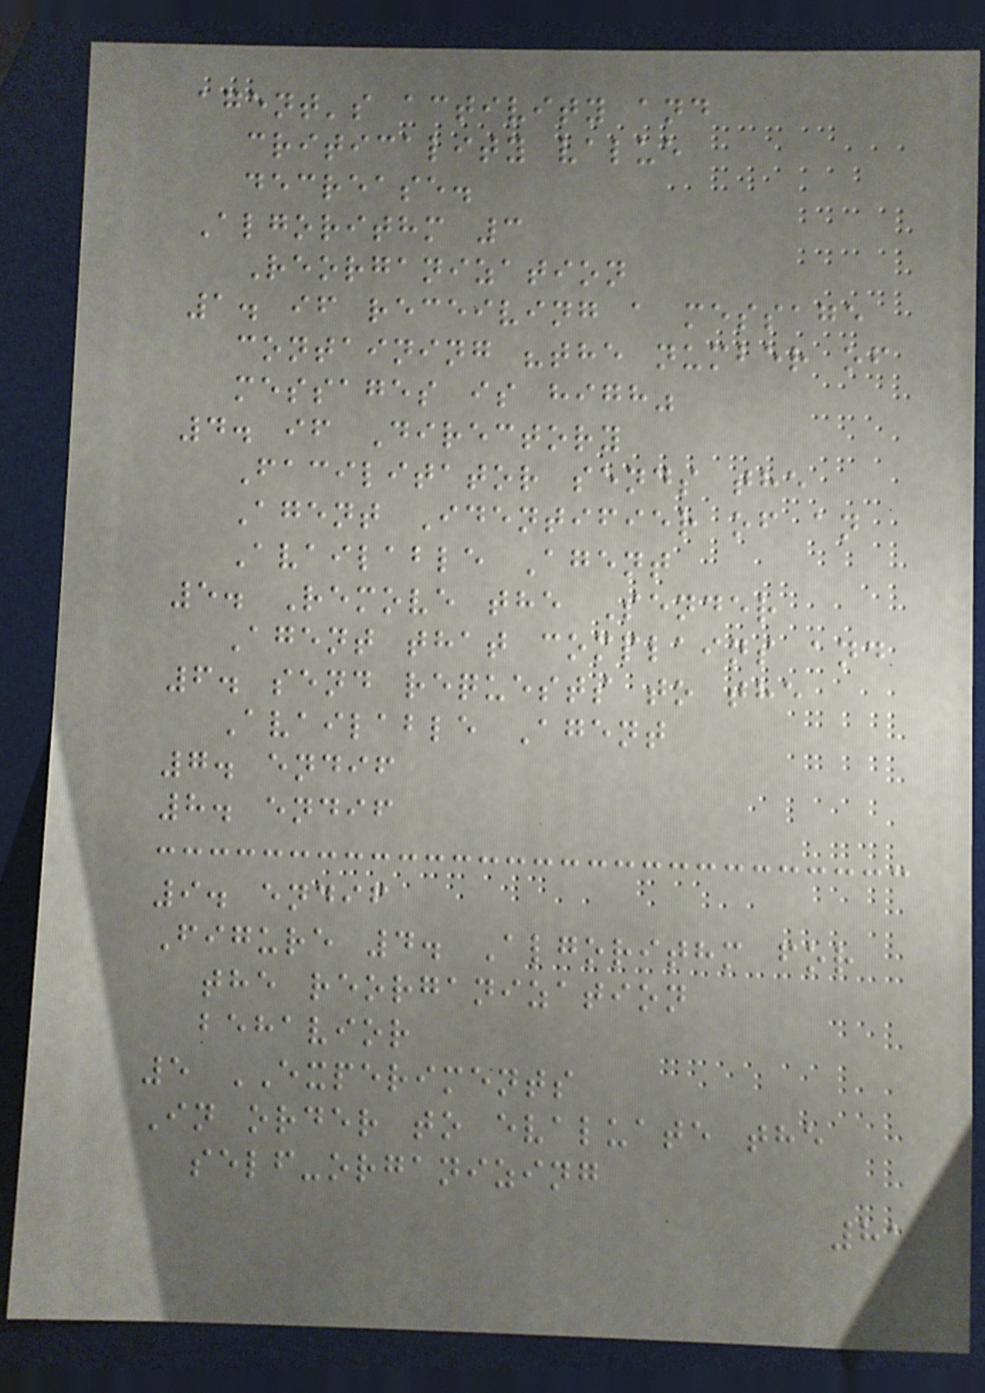agent's activity and
criticality value
decrease.
Algorithm 3
Reorganization
1. if receiving a message
containing "the number of
messages is high"
4. if Directory
Facilitator sends the
Agent Identifier of an
Available Agent
5. Remove the Sender
Agent that complains and
6. send requests to the
Available Agent
7. endif
8. endif
9. endif
Figure 4. Algorithm for
the reorganization
behavior
5 EXPERIMENTS
In order to evaluate the
self-organizing
81
